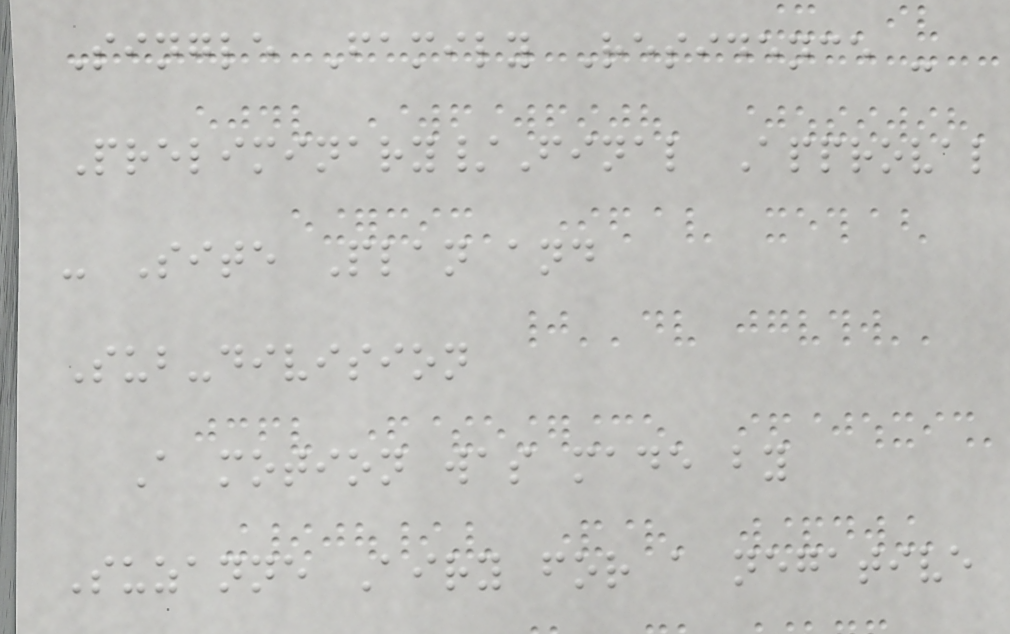Single Family Residence -
Preliminary/Final Approval
- Site Plan and
Sub-division
A motion was made by
Suzanne Airy for a negative
